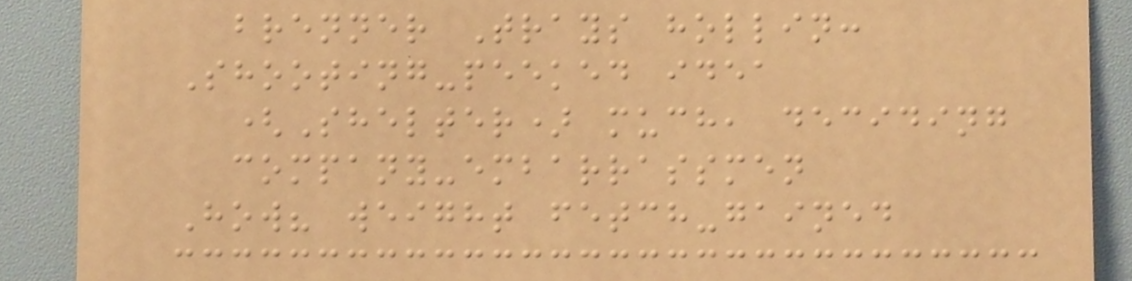brenner Trays hollin:
Shooting-peeked idea
(Shelter) much, deciding
company-embarrassmen
How? weight fetch-gained
